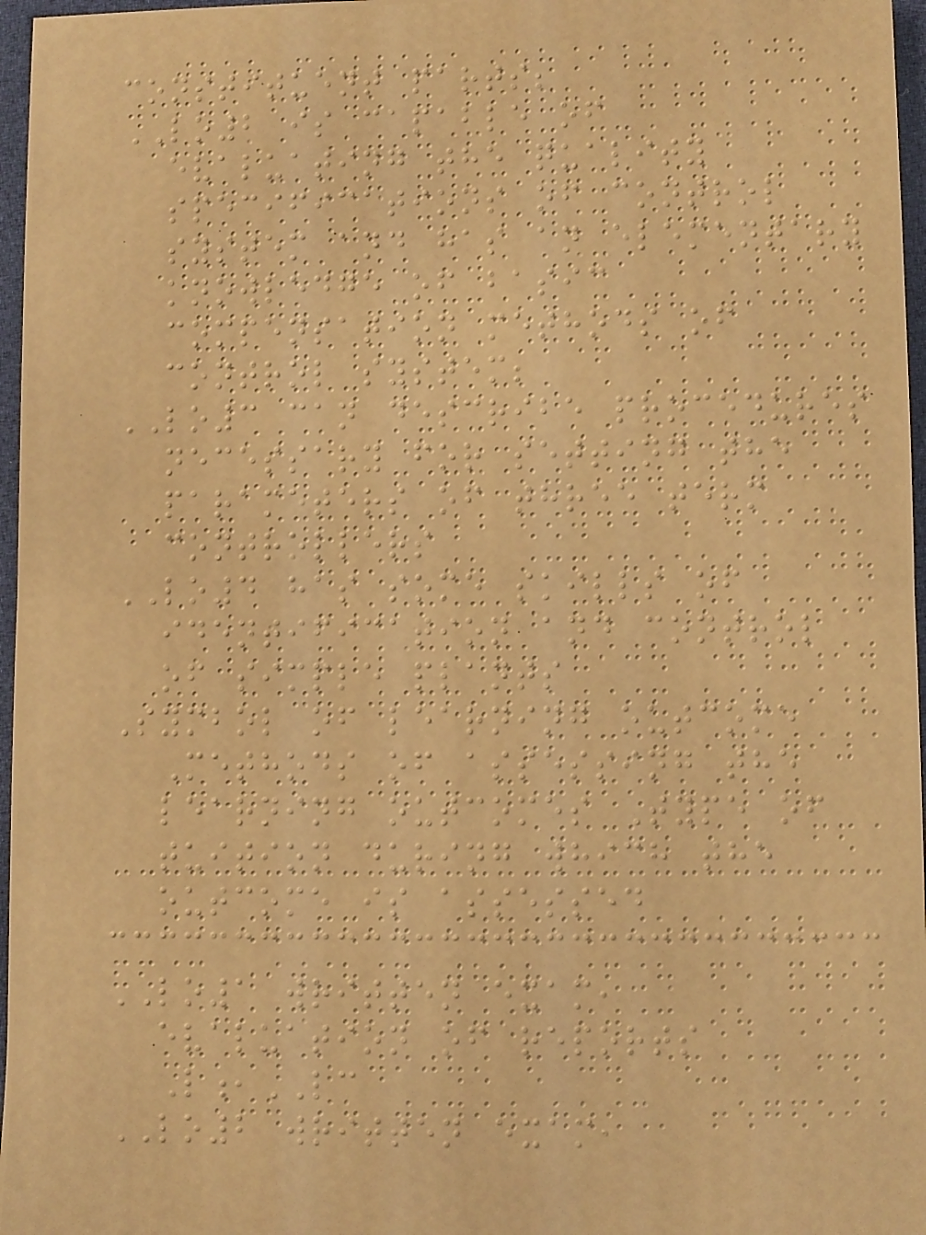constituent parts;
LO2 is capable of
evaluating the quality
specifications of control
system and has an elementary
knowledge of basic
compensation methods of
control system;
LO3 can describe procedures
necessary for setting the
parameters of three term
controllers
LO4 has some skills of
identification and control
of simple plants
Symbol of learning outcome
Methods of assessing the
learning outcomes Type of
tuition during which the
outcome is assessed
LO1 written exam,
evaluation of reports
L,LC
LO2 written exam,
